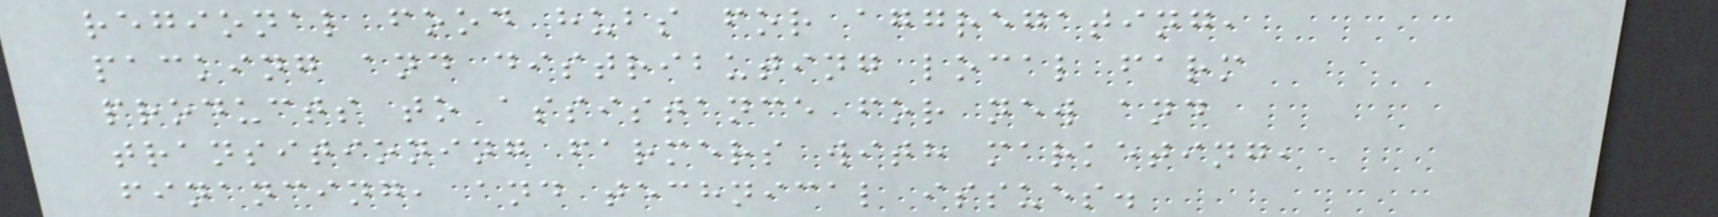regional food hubs for aggregating,
packing and distributing local farm
products to assistance for new and
transitioning farmers with marketing,
financing, and technical issues.
